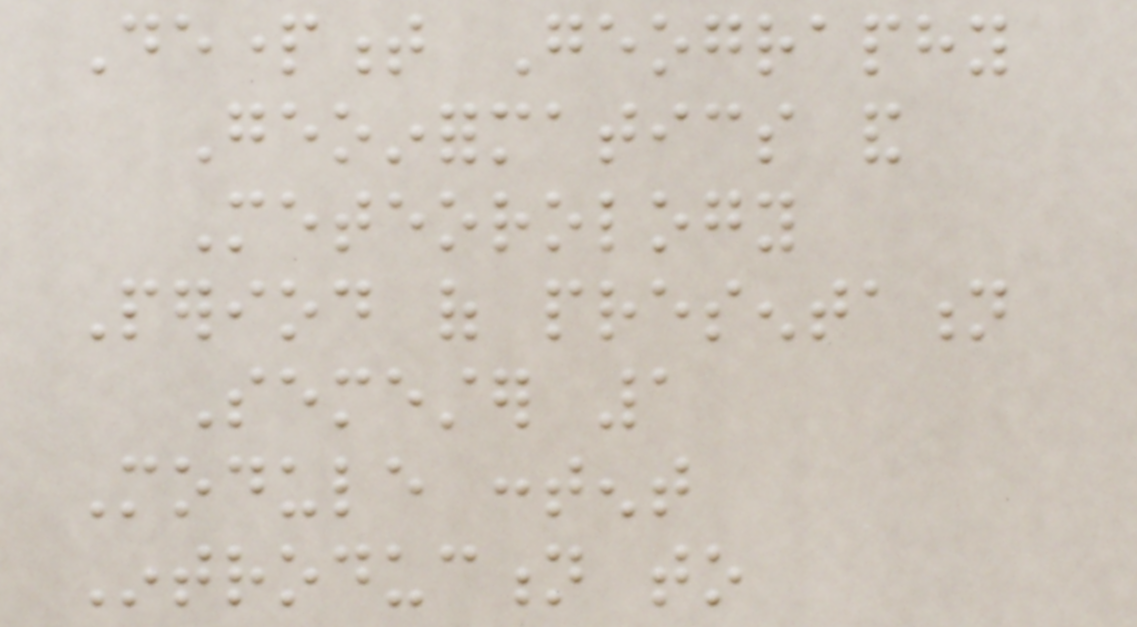Department Geography
Geoinformatics and
Meteorology
Period of presentation
Semester 1
Module content
Introduction to
